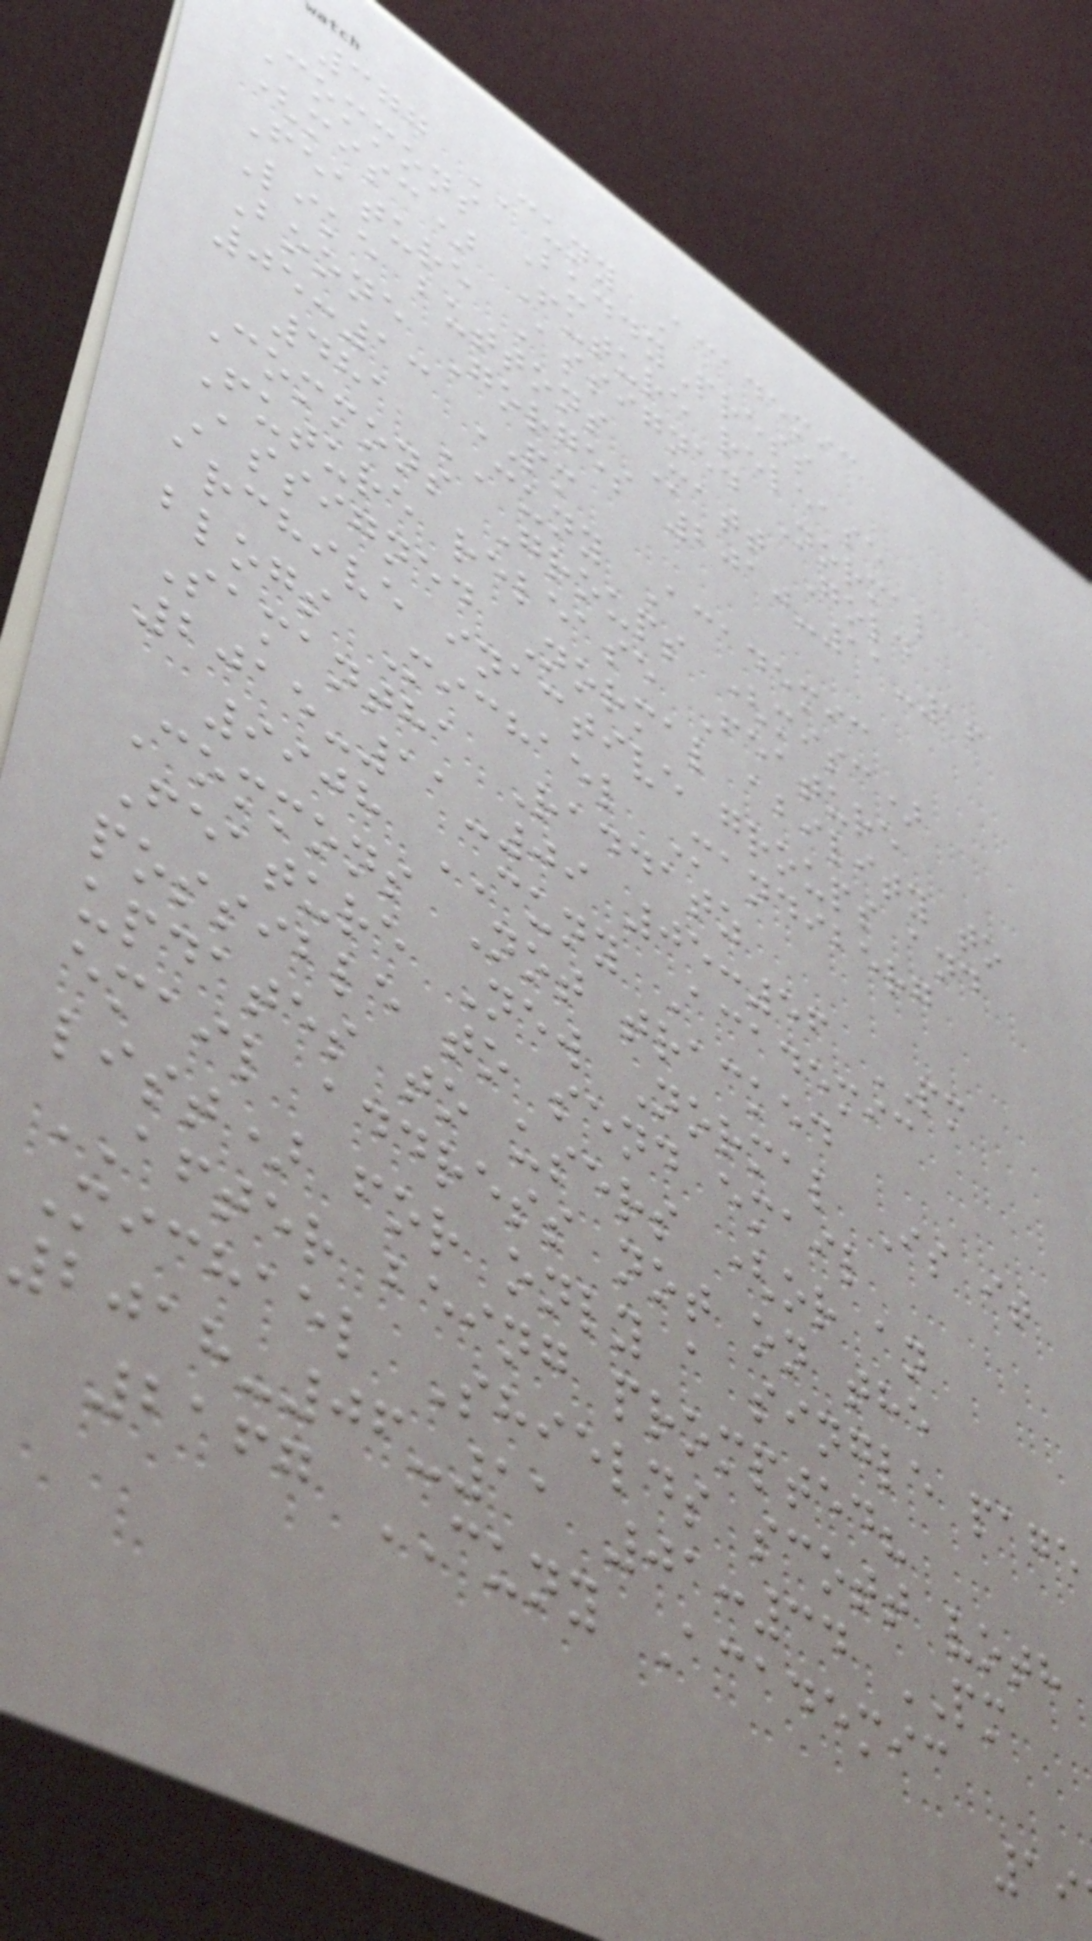377 CUNY Academic
Commons BuddyPress
(misc) Future release
Feature Assigned Normal
Like buttons Matt Gold
Boone Gorges 2010-11-16
05:13 PM
481 CUNY Academic
Commons Groups (misc)
Future release Feature
Assigned Normal ability to
archive inactive groups and
blogs Michael Mandiberg
Samantha Raddatz
2015-11-09 05:56 PM
9908 CUNY Academic
Commons Not tracked
Feature New Normal Is it
possible to send email
updates to users (or an
email address not on the
list) for only a single page
AFTER being prompted?
Michael Shields scott voth
2018-06-11 01:34 PM
2167 CUNY Academic
